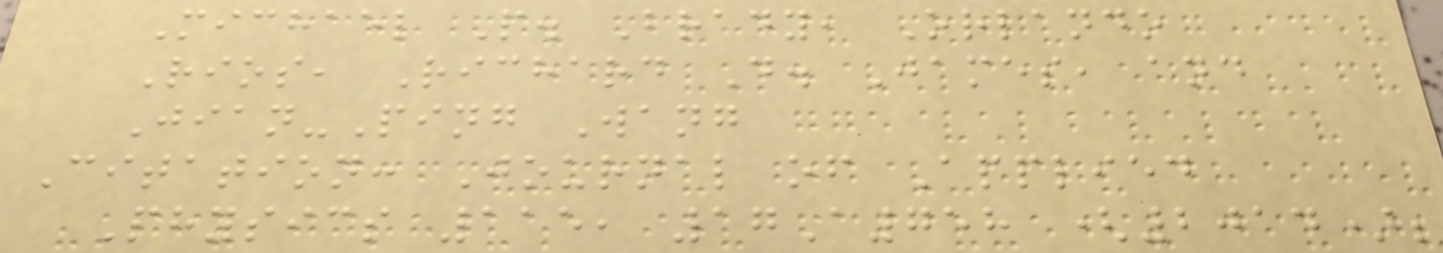Michael P. Brady, Orlando
Rios, Richard D. James, and
Jian-Ping Wang
Citation: Journal of Applied
Physics 115, 17A758 (2014);
